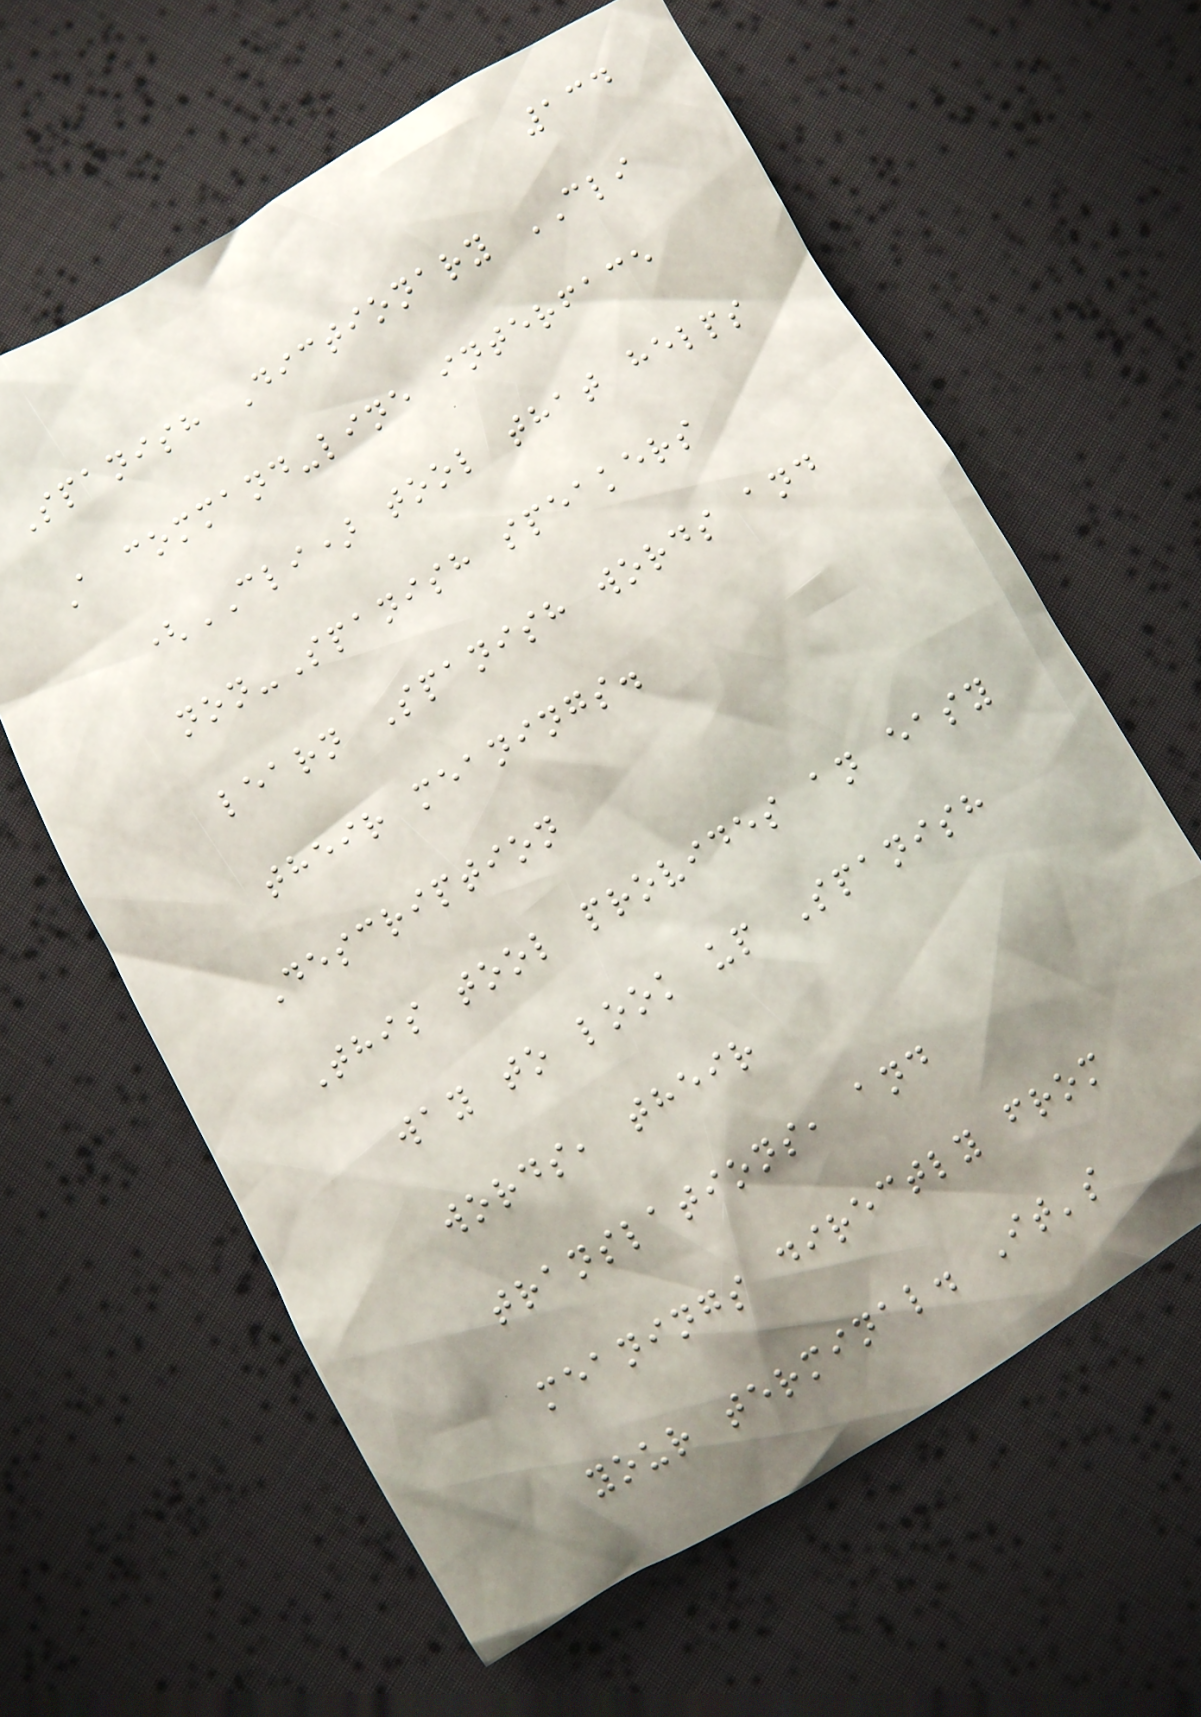134
Spanish Dictionary CLI
A command-line interface
(CLI) tool that helps
non-Spanish speakers
learn Spanish words and
their meanings.
Description
This tool provides an easy
way to look up Spanish
words, their
translations, and
meanings directly from
your terminal. It's
